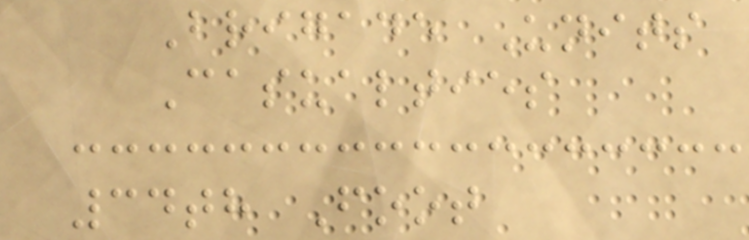Brigade Units
Casualties
34th Foot
